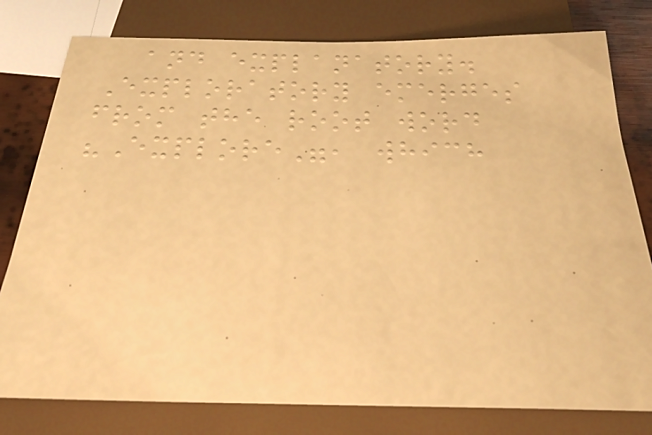and explanatory.
Exploratory emerges
from the root word
"Explore", which
